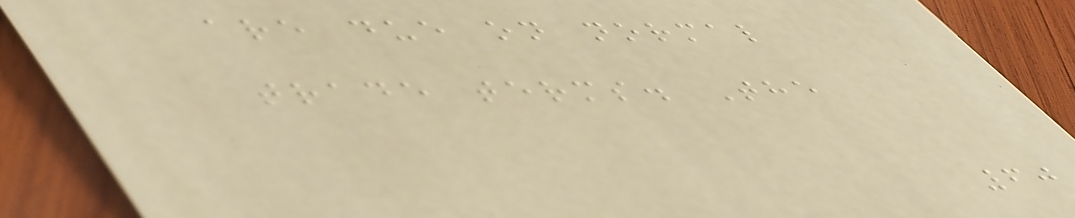are due on normal
trade terms. The
60
